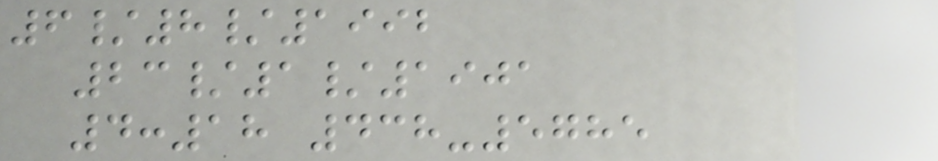6/8/1992
23/1/1901
4:18 438-5785
